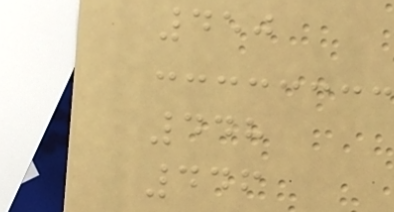450
448
446
